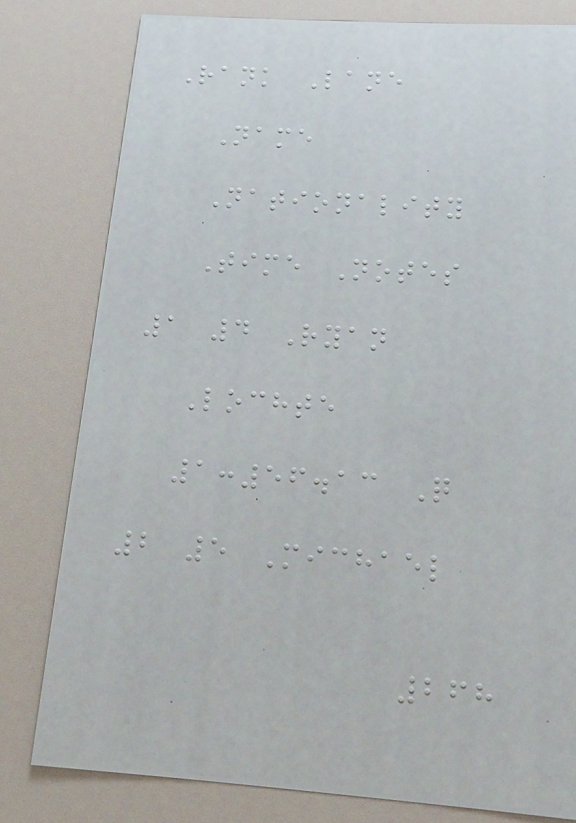Rank Lane
Name
Nationality
Time Notes
1 4 Ryan
Lochte
1:56.13 Q
2 5 Michael
268
